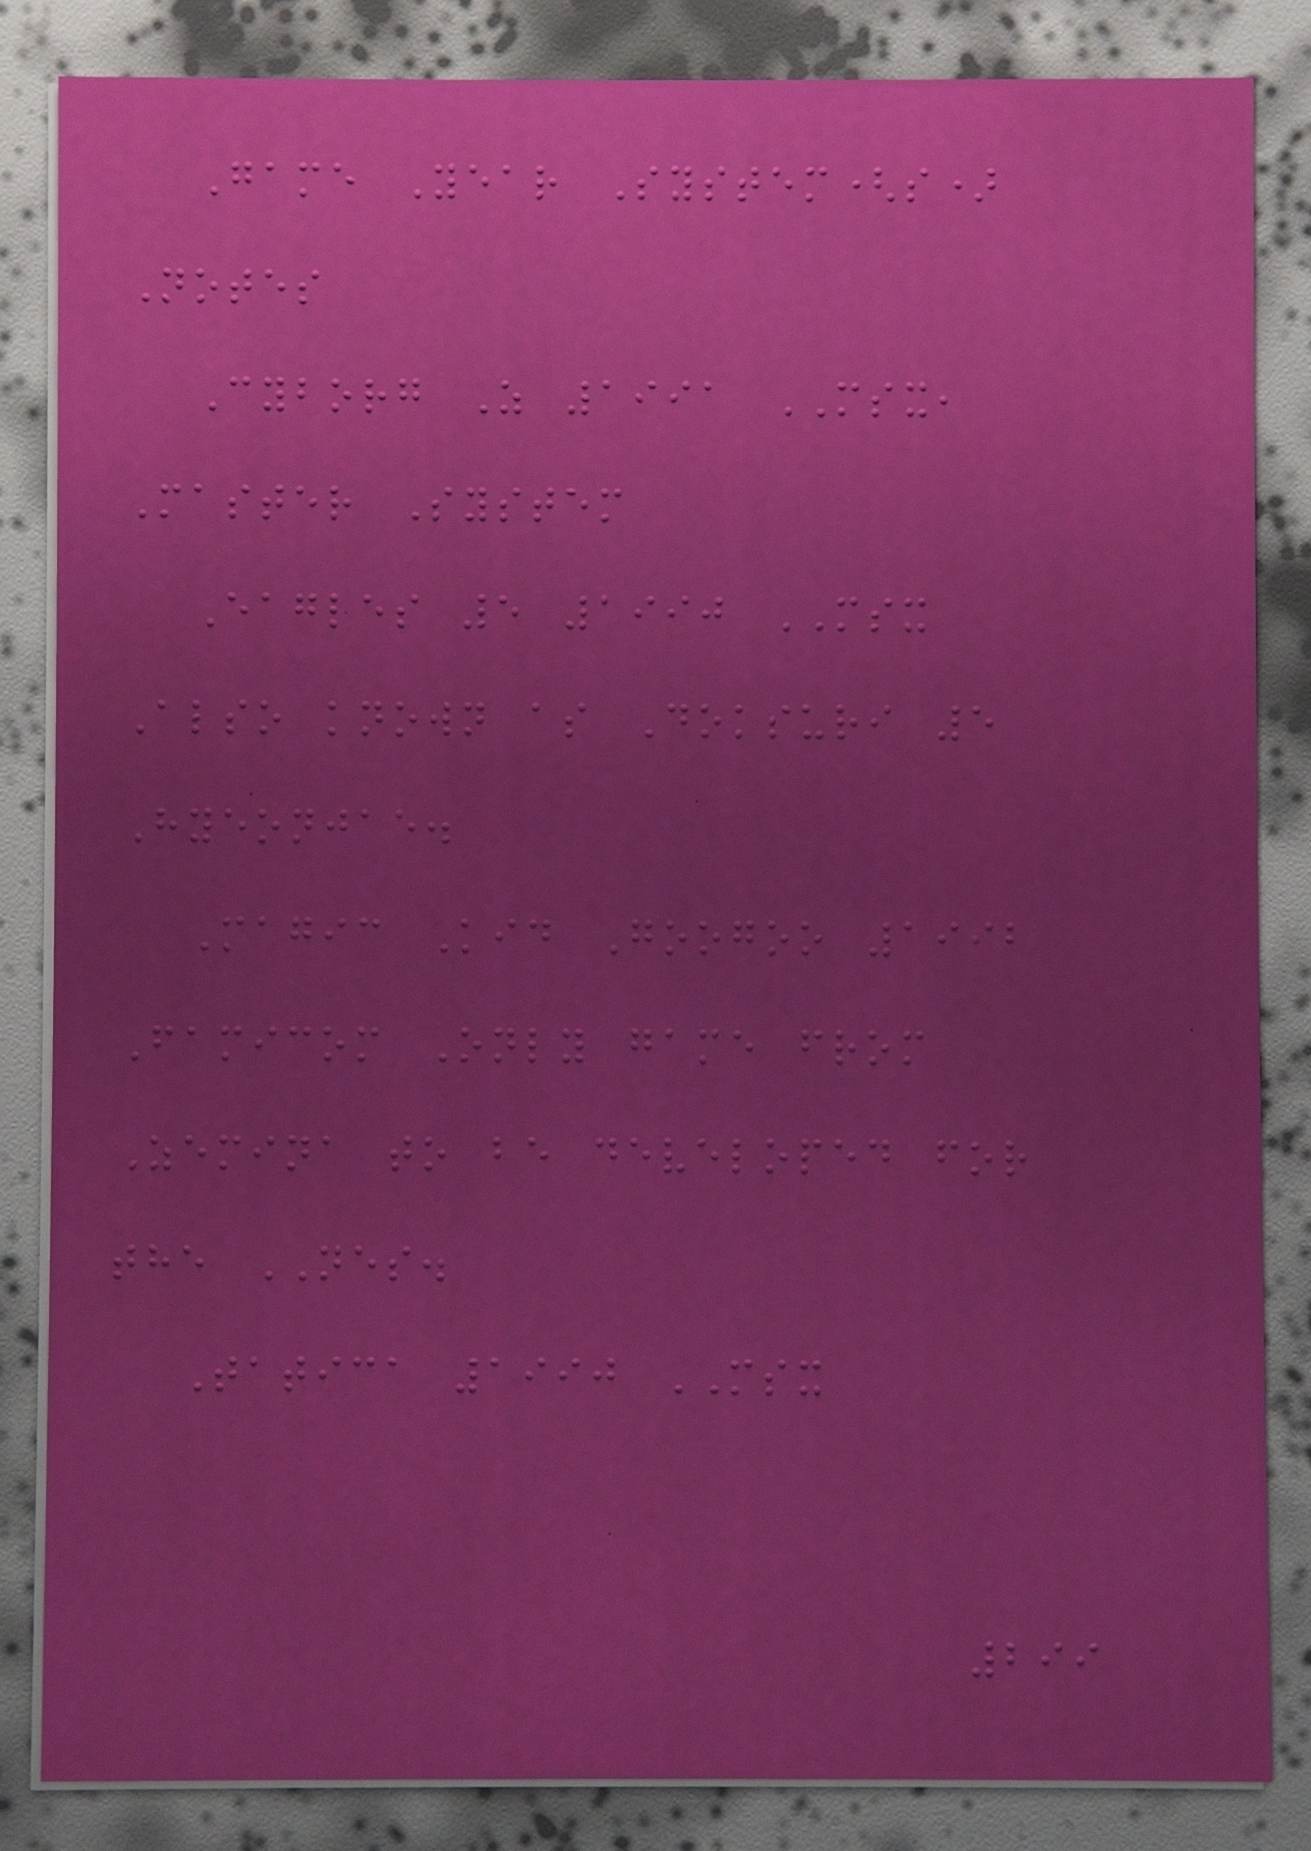Game Year System(s)
Notes
Cyborg Z 1991 MSX,
Master System
Eagles 5 1990 MSX
Also known as Doksuri 5
Hyeonjae.
Magic Kid Googoo 1992
Famicom Only game from
Zemina to be developed for
the NES.
Tatica 1990 MSX
299
